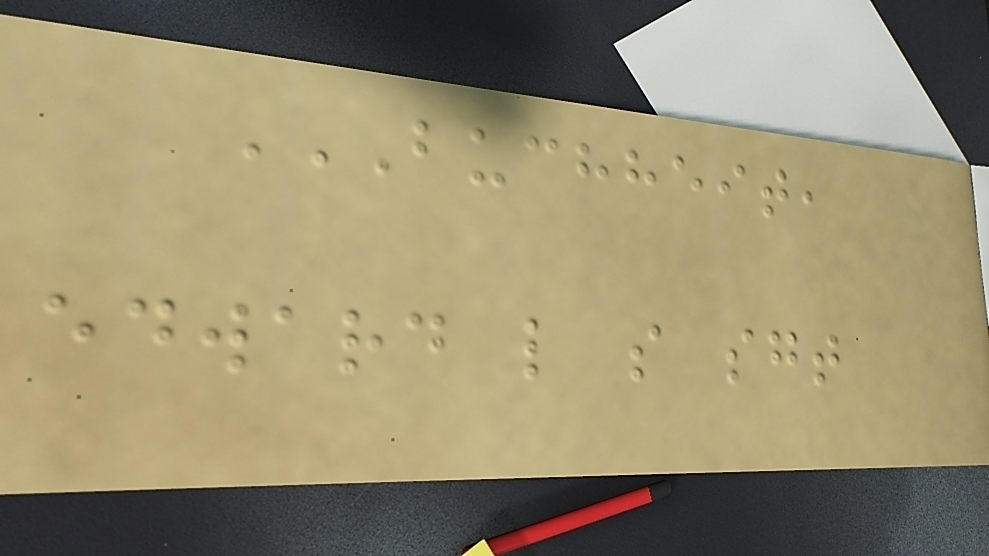BUCHHEIT,
EDWARD L S SGT
